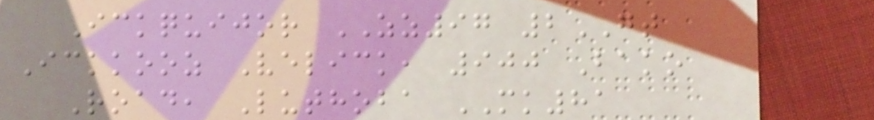Ickquijor ZZ97 2GT
Ickkooz Velick, 900 Bako
Road, Luthoba MK81
